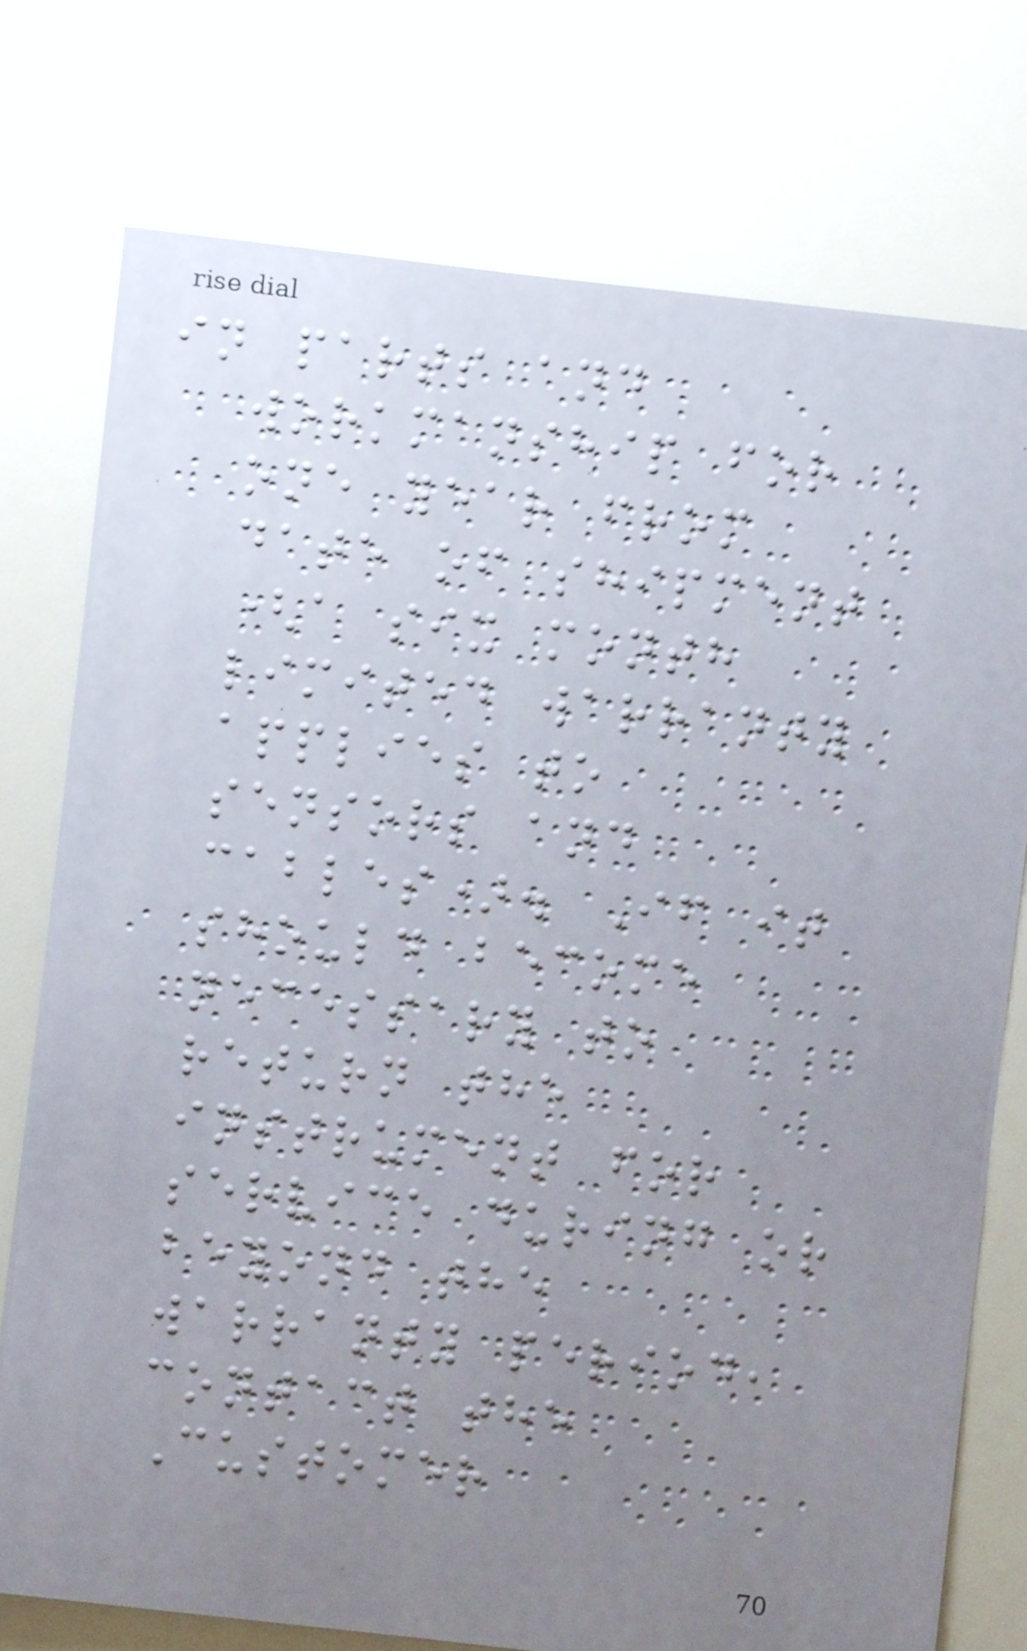in parts and
workmanship for
one year from
date of shipment
(a six month
limited warranty
applies to
sensors and
cables). If it
should become
necessary to
return the
instrument for
service during or
beyond the
warranty period,
contact the
Customer
